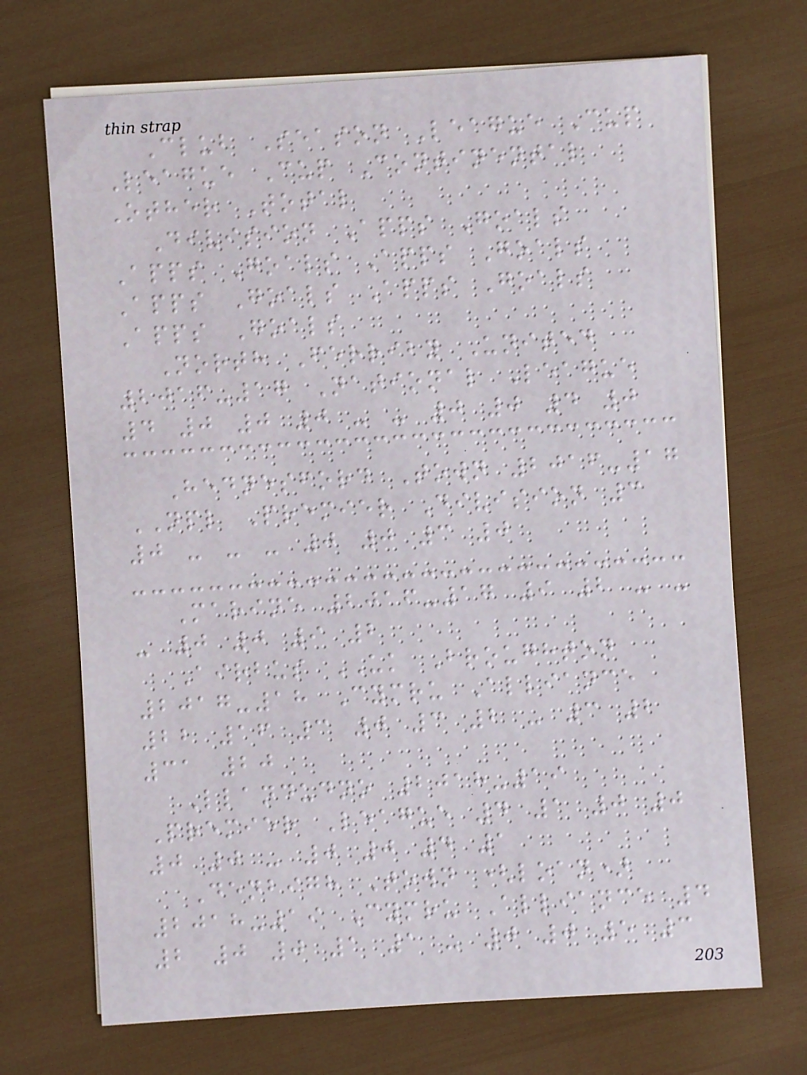Club Season League Cup
League Cup Continental
Other Total
Division Apps Goals
Apps Goals Apps Goals
Apps Goals Apps Goals
Apps Goals
North Ferriby United
2016-17 National League
4 0 0 0 - - 0 0 4 0
Hednesford Town 2016-17
NPL Premier Division 3
0 - - - 0 0 3 0
Marine 2016-17 9 2 - -
- 0 0 9 2
Airbus UK Broughton
2017-18 Cymru Alliance
22 16 3 0 3 2 - 3 2
31 20
Llandudno 2018-19
Premier League 4 1 0 0
0 0 - 0 0 4 1
Denbigh Town (loan)
2018-19 Cymru Alliance 4
2 0 0 1 1 - 0 0 5 3
